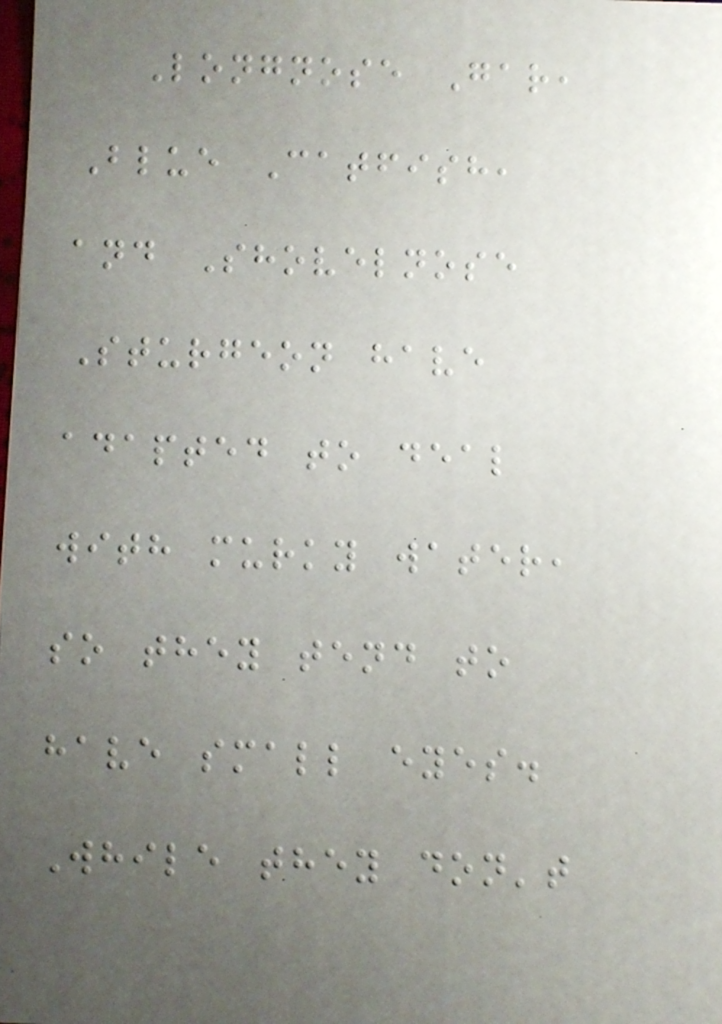Longnose Gar,
Blue Catfish,
and Shovelnose
Sturgeon have
adapted to deal
with murky water,
so they tend to
have small eyes.
While they don't
